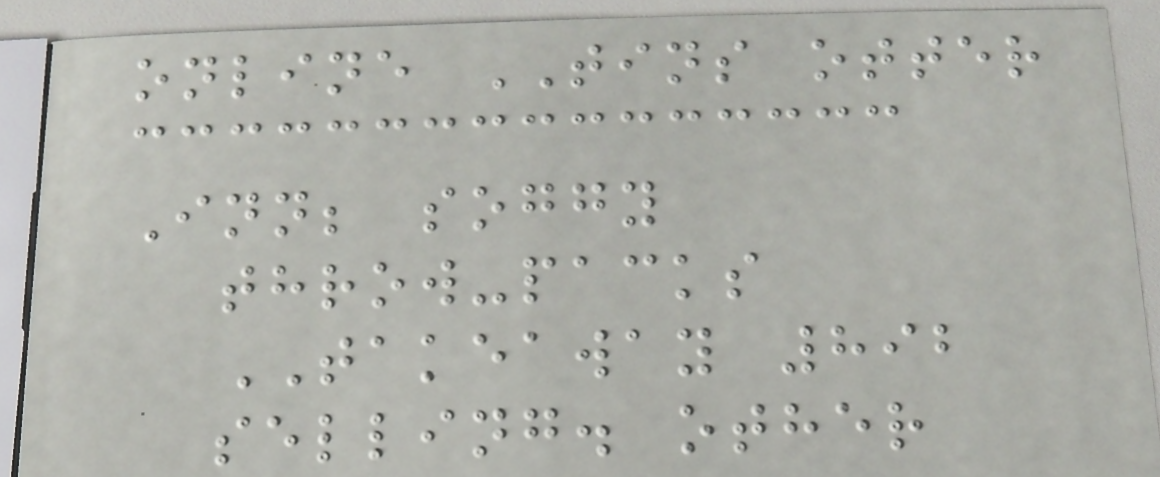online TINS otter
Inn; soggy
throw-packs
TAKEAWAY 892
selling. other
